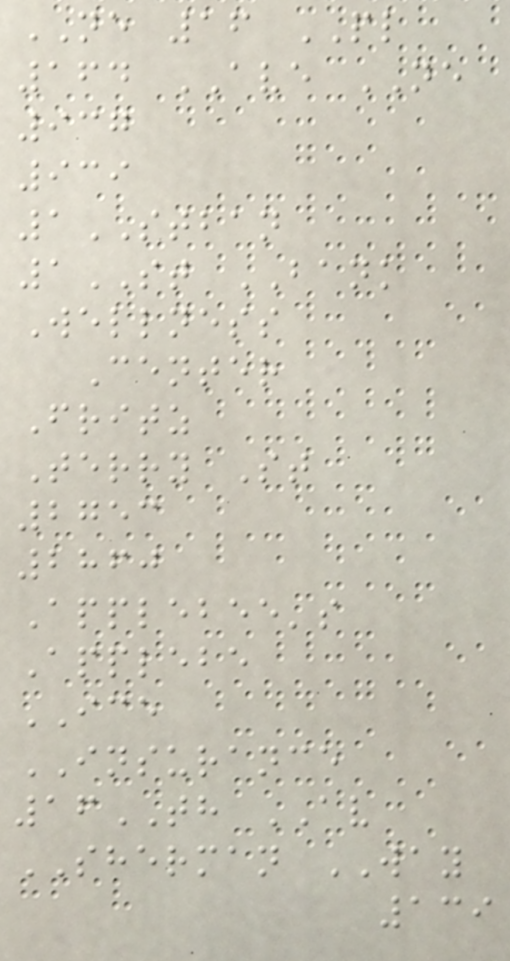NE 16 PL
164 AVE NE
937
939
1STBAN
1ST BANK
Wellness
Center
Fritz
Terry St
2753
2860
Applebee's
Applebe
ICE
INSURANCE
16TH AV
SHERMAN WAY
139
